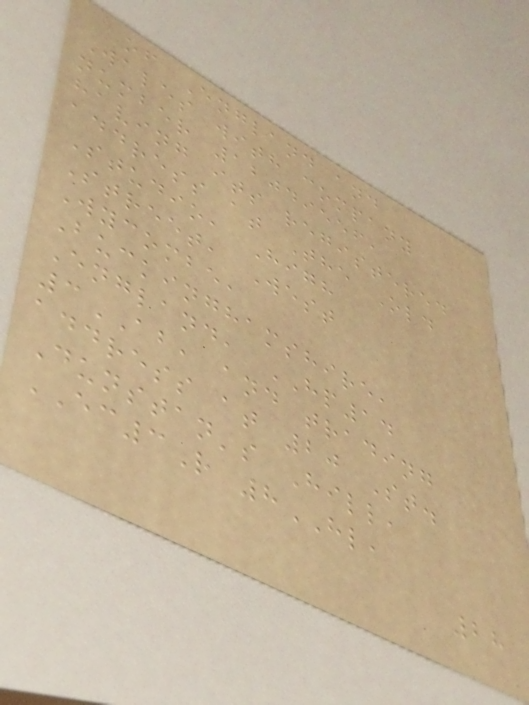of England and
Wales with company
number 12049556,
having its registered
address at The Old
Studio, High
Street, West
Wycombe,
Buckinghamshire,
England, HP14
3AB, and trading
address at 20 St.
Dunstan's Hill,
EC3R 8HL,
28
